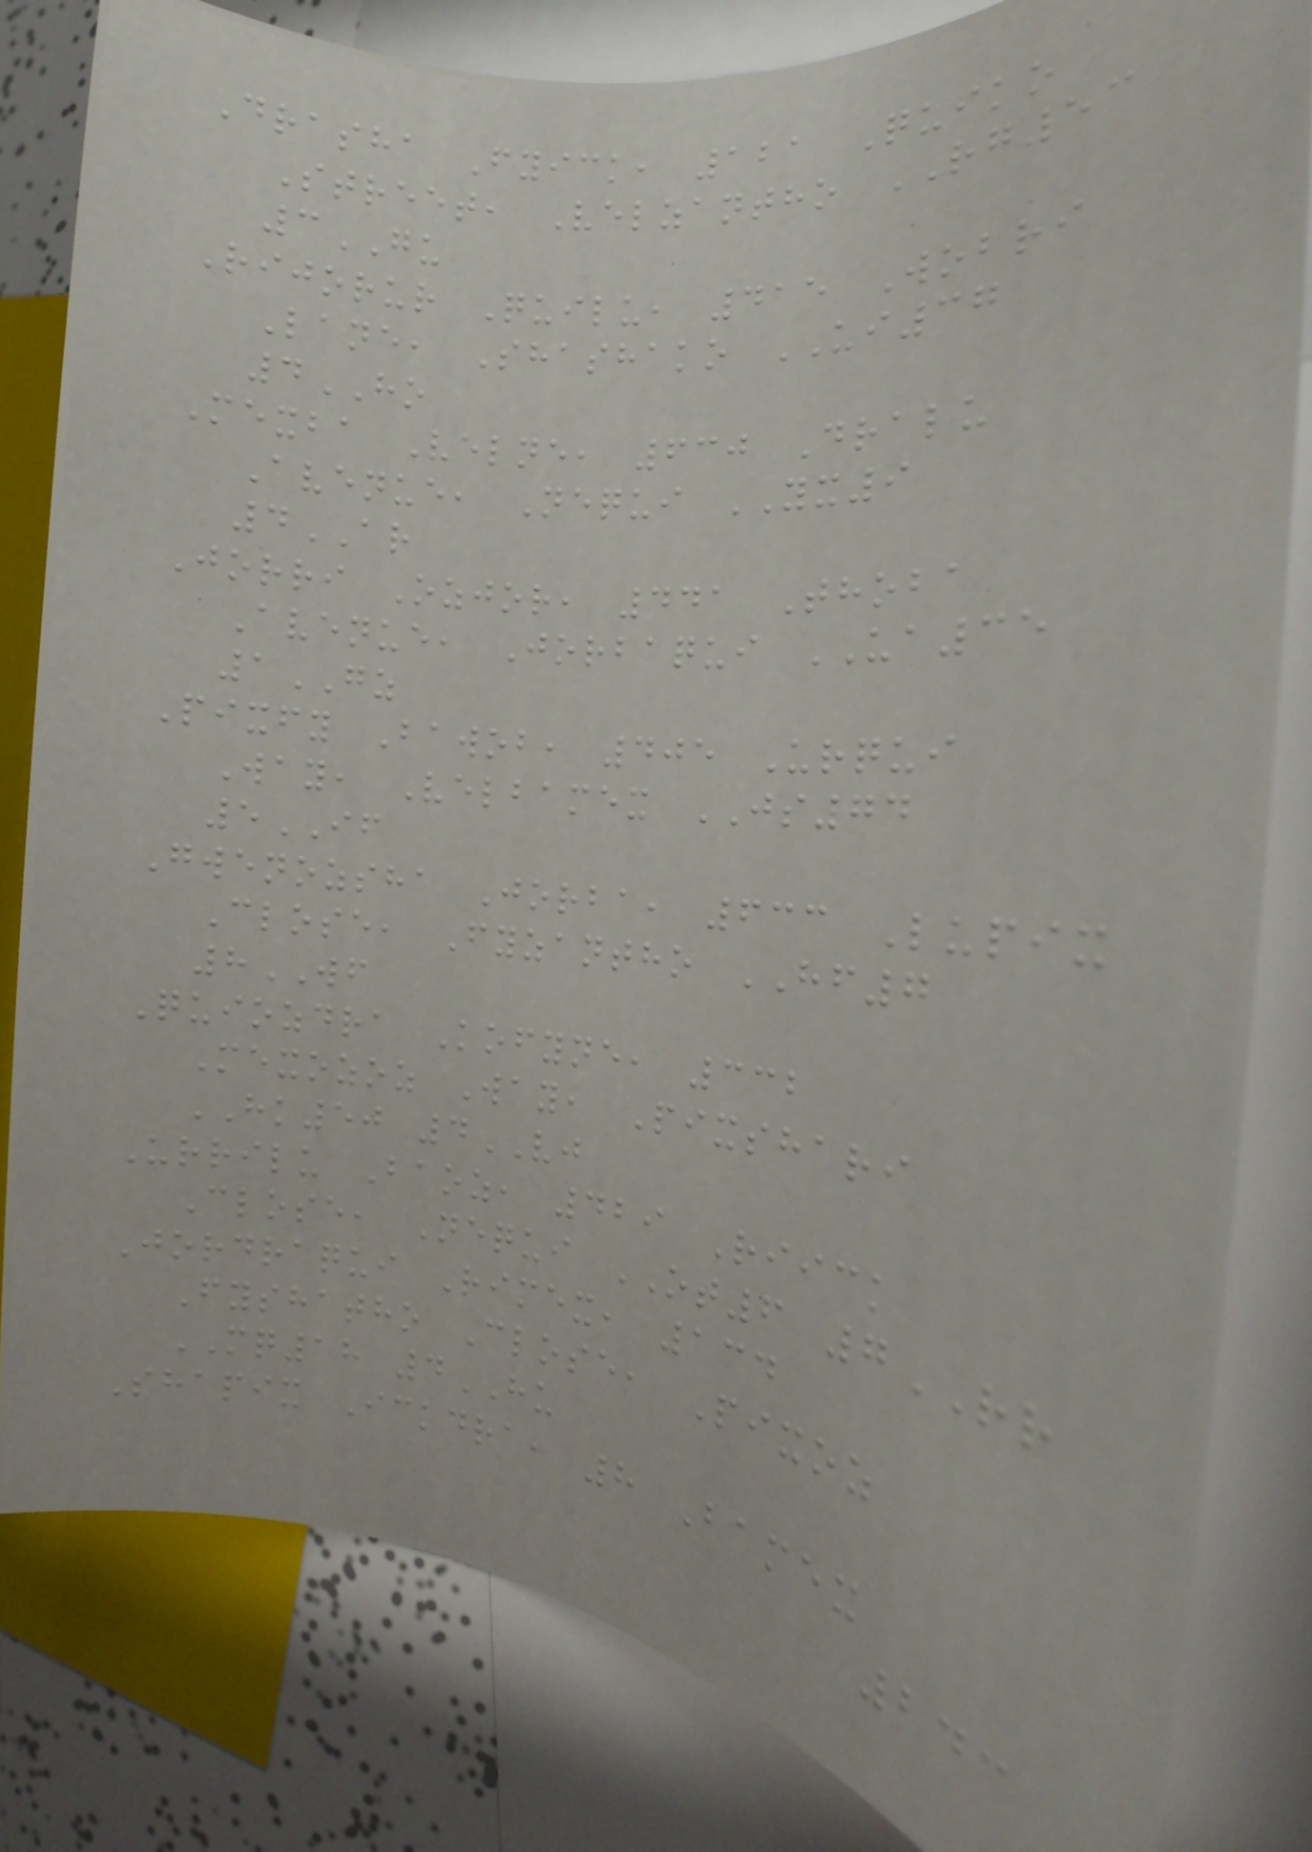Drasha Fyick, 121 Quiko
Street, Velzantho RG53
3GU
Rijorur Quilu, 415 Wobri
Lane, Shashako UI37
4HO
Mexba Velne, 630 Dralu
Avenue, Nequi YX9
4AR
Jorri Ozjor, 441 Thoba
Avenue, Jorbaqui UA35
1GZ
Pixfy Bawob, 405 Urqui
Way, Velbamex JS74
5IF
Gwenozsha Jorba, 633 Lupix
Close, Fyzantho HF7
8WF
Quiozdra Kofyne, 332
Mexozoz Way, Pixshari
HK50 4VJ
Urrilu Baoz, 429 Riick
Close, Nequi OT6 7RR
Jordraqui Rimex, 134
Fyshatho Close, Pixoz
MQ18 4HU
Shapix Ickdra, 8 Bamex
243
